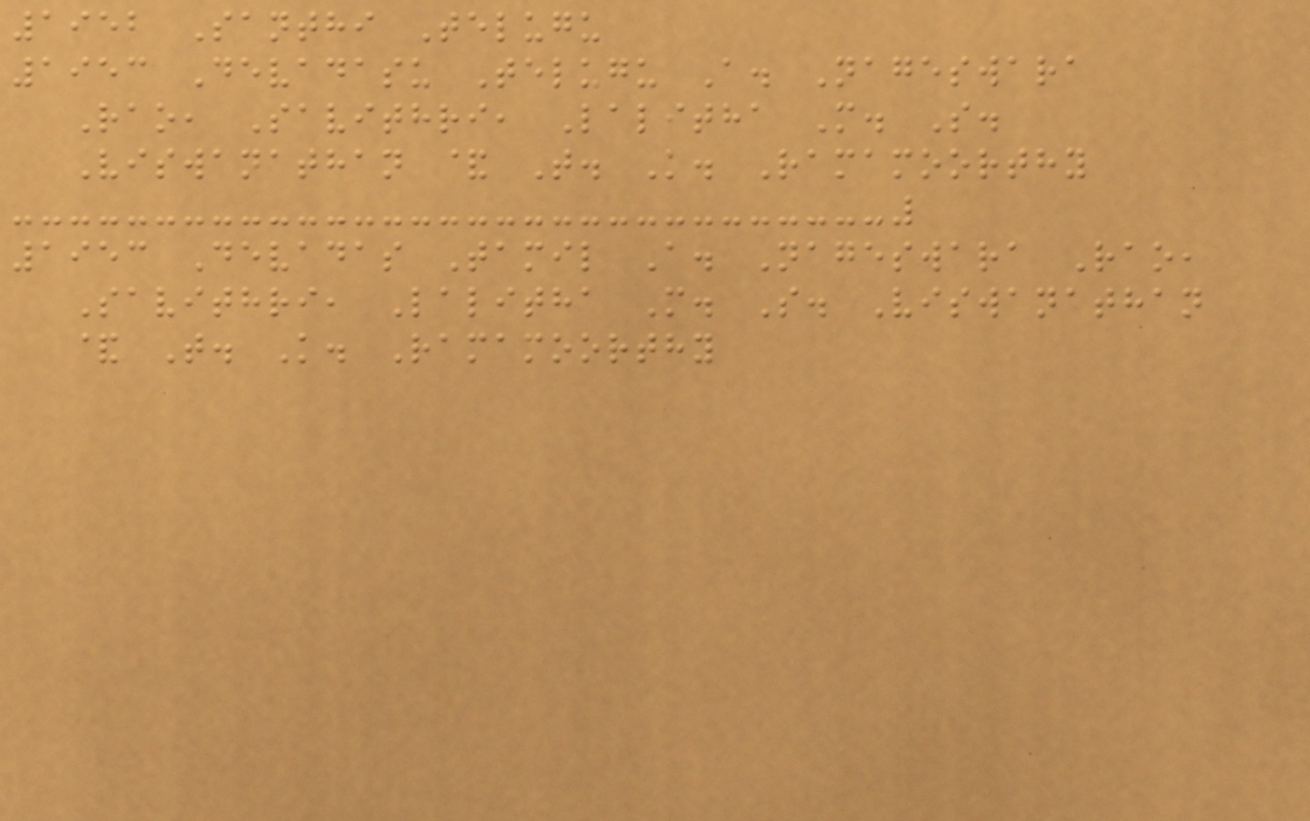1952 Santhi Telugu
1953 Devadasu Telugu A. Nageswara
Rao, Savithri, Lalitha M. S.
Viswanathan & T. K. Ramamoorthy
1953 Devadas Tamil A. Nageswara Rao,
Savithri, Lalitha M. S. Viswanathan
& T. K. Ramamoorthy
